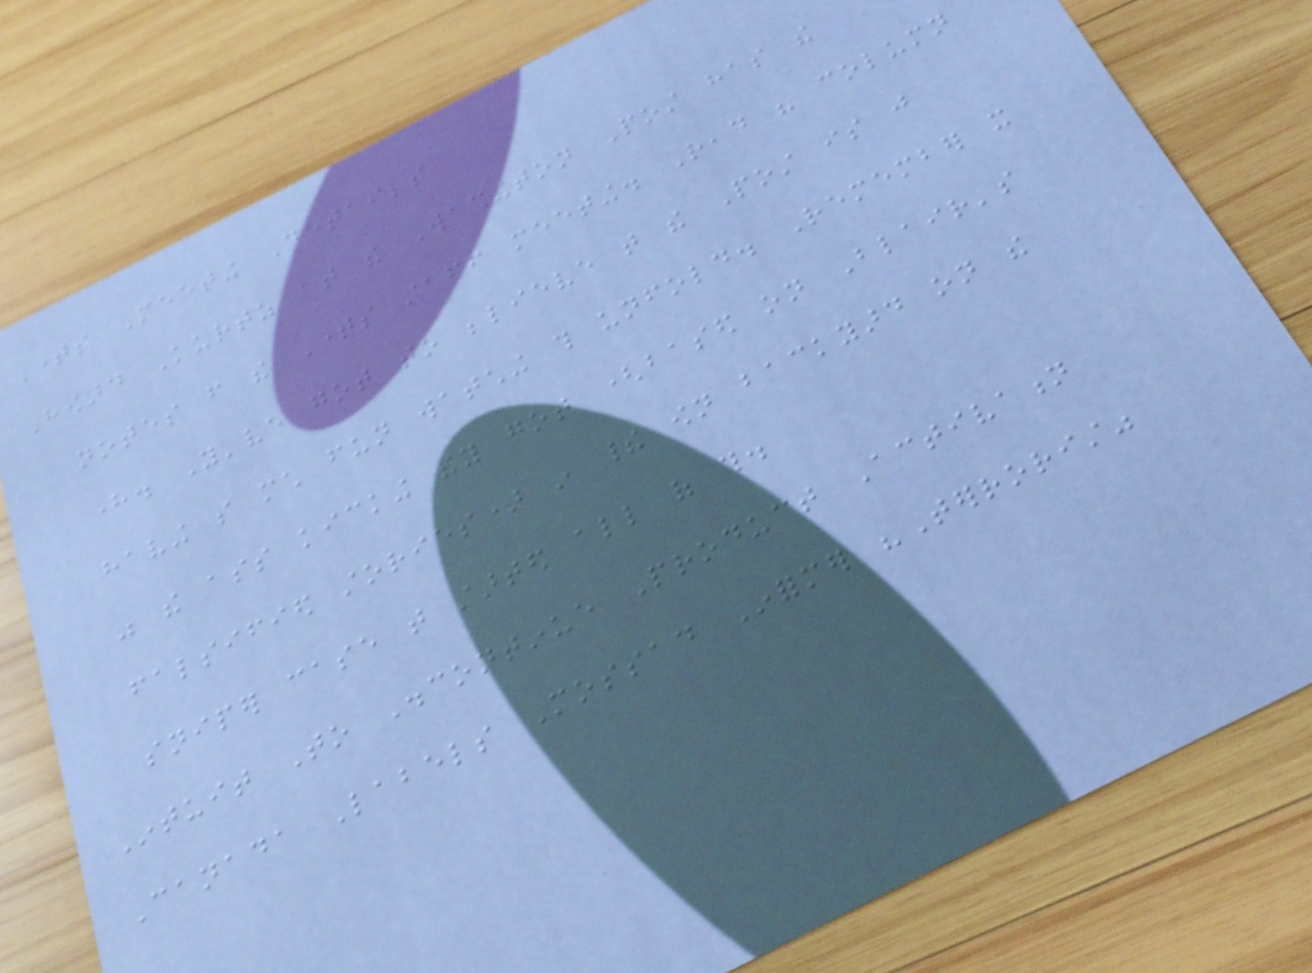Times Meeting Details
Howard Kurtz at the Washington Post has the
notes from the Times staff meeting. Read his column
here. You've got to believe that the Post is just
having so much fun watching this unfold. Remember it
was the ass kicking they got (based on Blair's
falsified stories) in their own backyard on the
sniper case that started all of this.
Intuit To Discontinue Product Activation
Canada Labels Mossad Informer "Terrorist"
